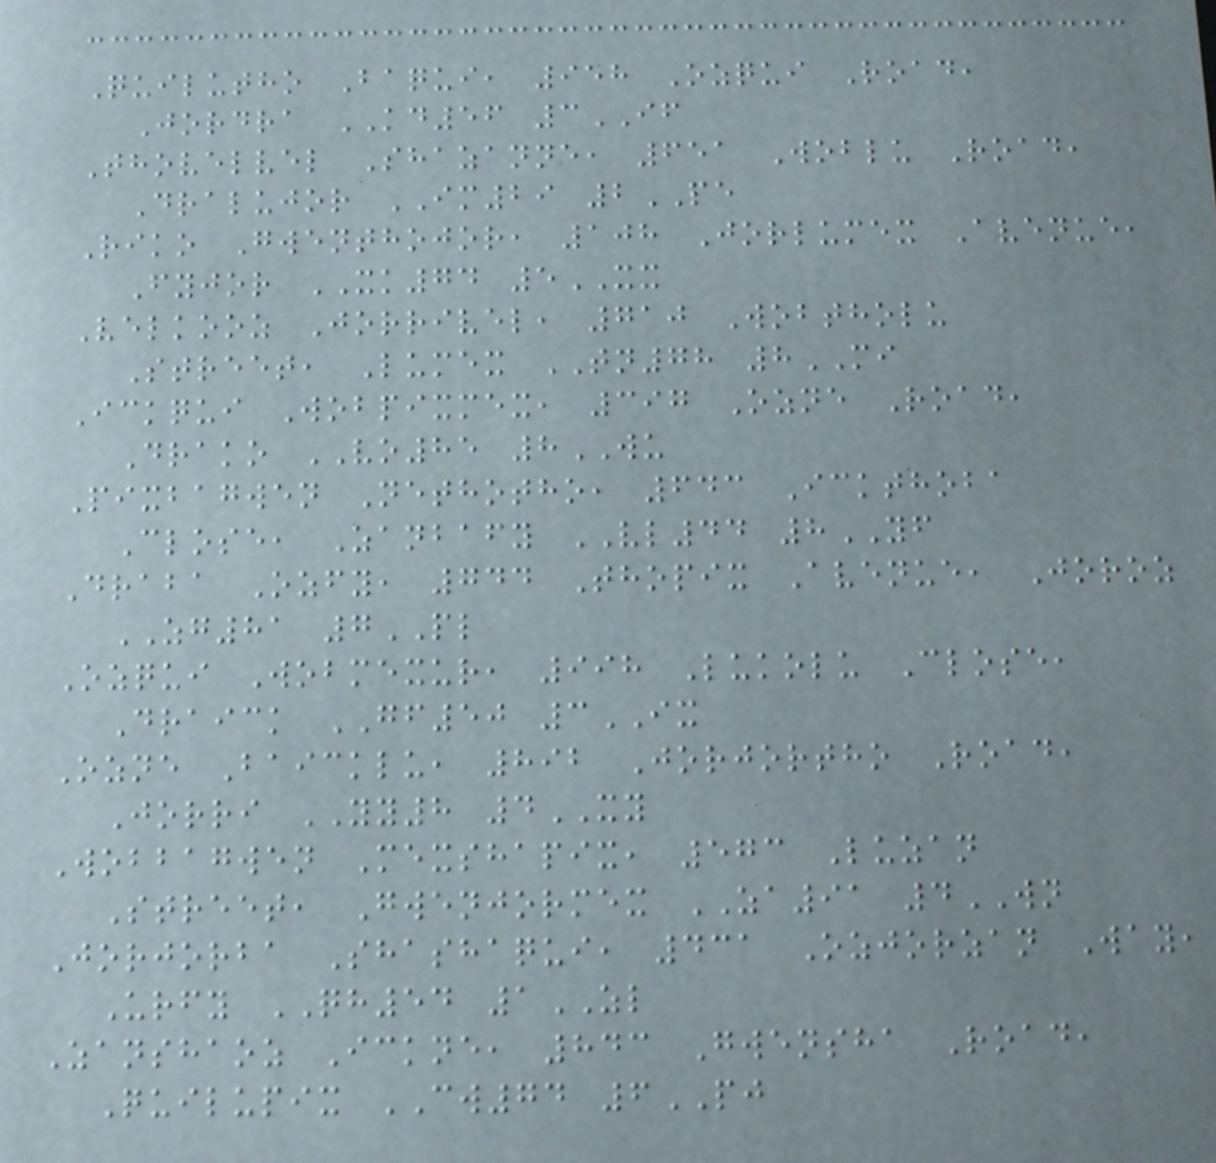Quilutho Baqui, 958 Ozqui Road,
Jordra KD56 3IF
Thovelvel Shazanne, 651 Woblu Road,
Dralujor IM29 2PE
Riko Gwenthojor, 108 Jorlumex Avenue,
Fyjor XK74 5XX
Velkooz Jorrivel, 710 Wobtholu
Street, Lumex TN78 8MI
Ickqui Wobpixmex, 397 Ozne Road,
Drako VO85 8WU
Pixbagwen Nethotho, 643 Ickthoba
Close, Zanbafy VL44 8YF
Draba Ozfy, 744 Thopix Avenue, Joroz
ZG81 7PL
Ozqui Wobmexur, 998 Lukolu Close,
Draick GF50 3IX
Ozne Baicklu, 892 Jorjortho Road,
Jorri YY8 4XY
Wobbagwen Mexshapix, 573 Luzan
Street, Gwenjormex ZA91 4WN
Jorjorba Shashaqui, 431 Ozjorzan Way,
Urfy QH54 1ZL
Zanshaoz Ickne, 843 Gwensha Road,
Quilupix CW74 6PJ
